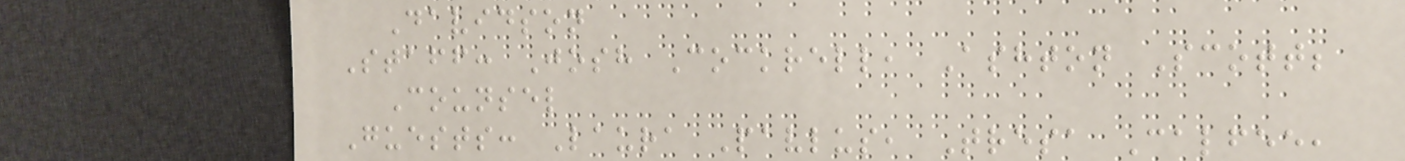Davidson
Staff: Josh Cockrell, Ashton Scott;
Counsel
Guests: Laura Pavlus, Tresa Calfee,
